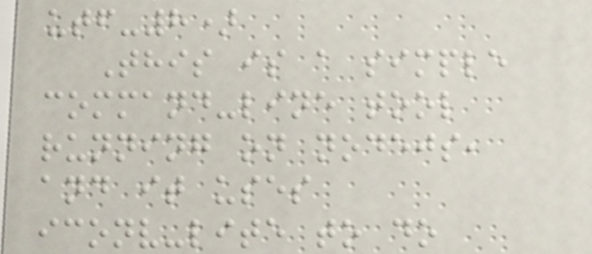utf-8)
This is a simple
command-line tool
running on nodejs,
and it uses
iconv-lite to do
